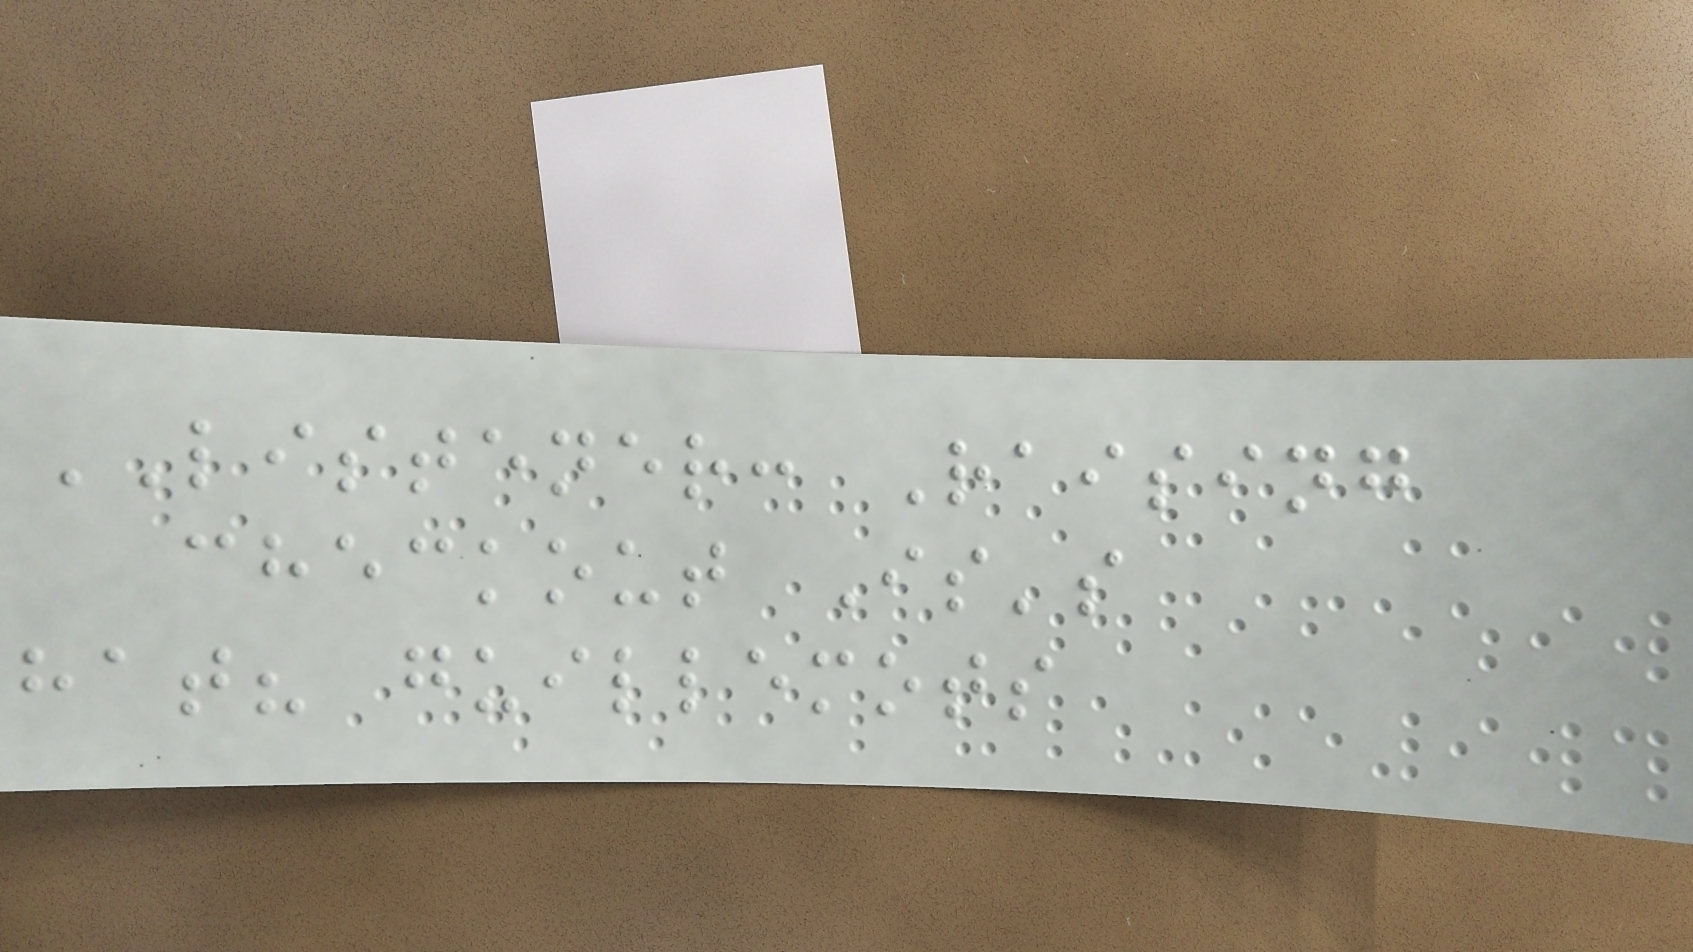LISTENER: Raising
checkout Is's
hat? guillemots
